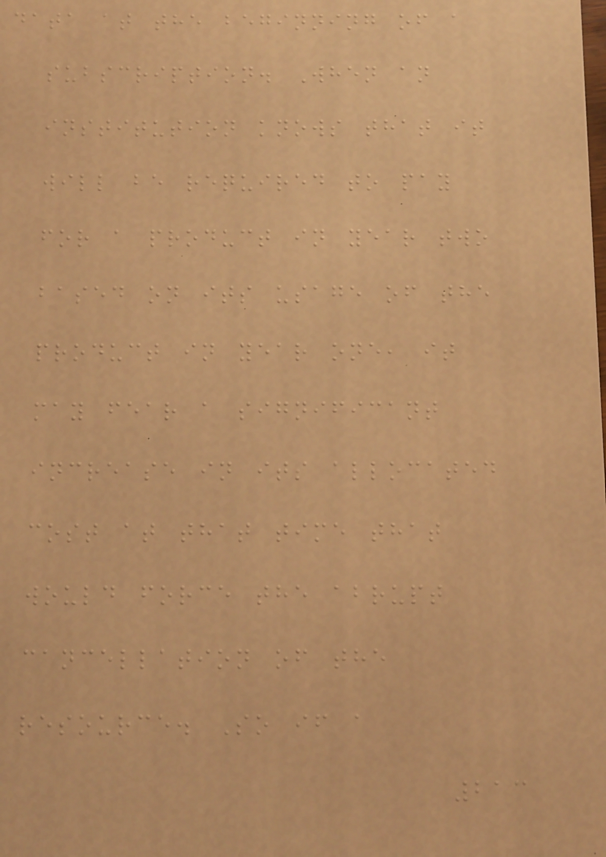data at the beginning of a
subscription. When an
institution knows that it
will be required to pay
for a product in year two
based on its usage of the
product in year one, it
may fear a significant
increase in its allocated
cost at that time that
would force the abrupt
cancellation of the
resource. So if a
213
